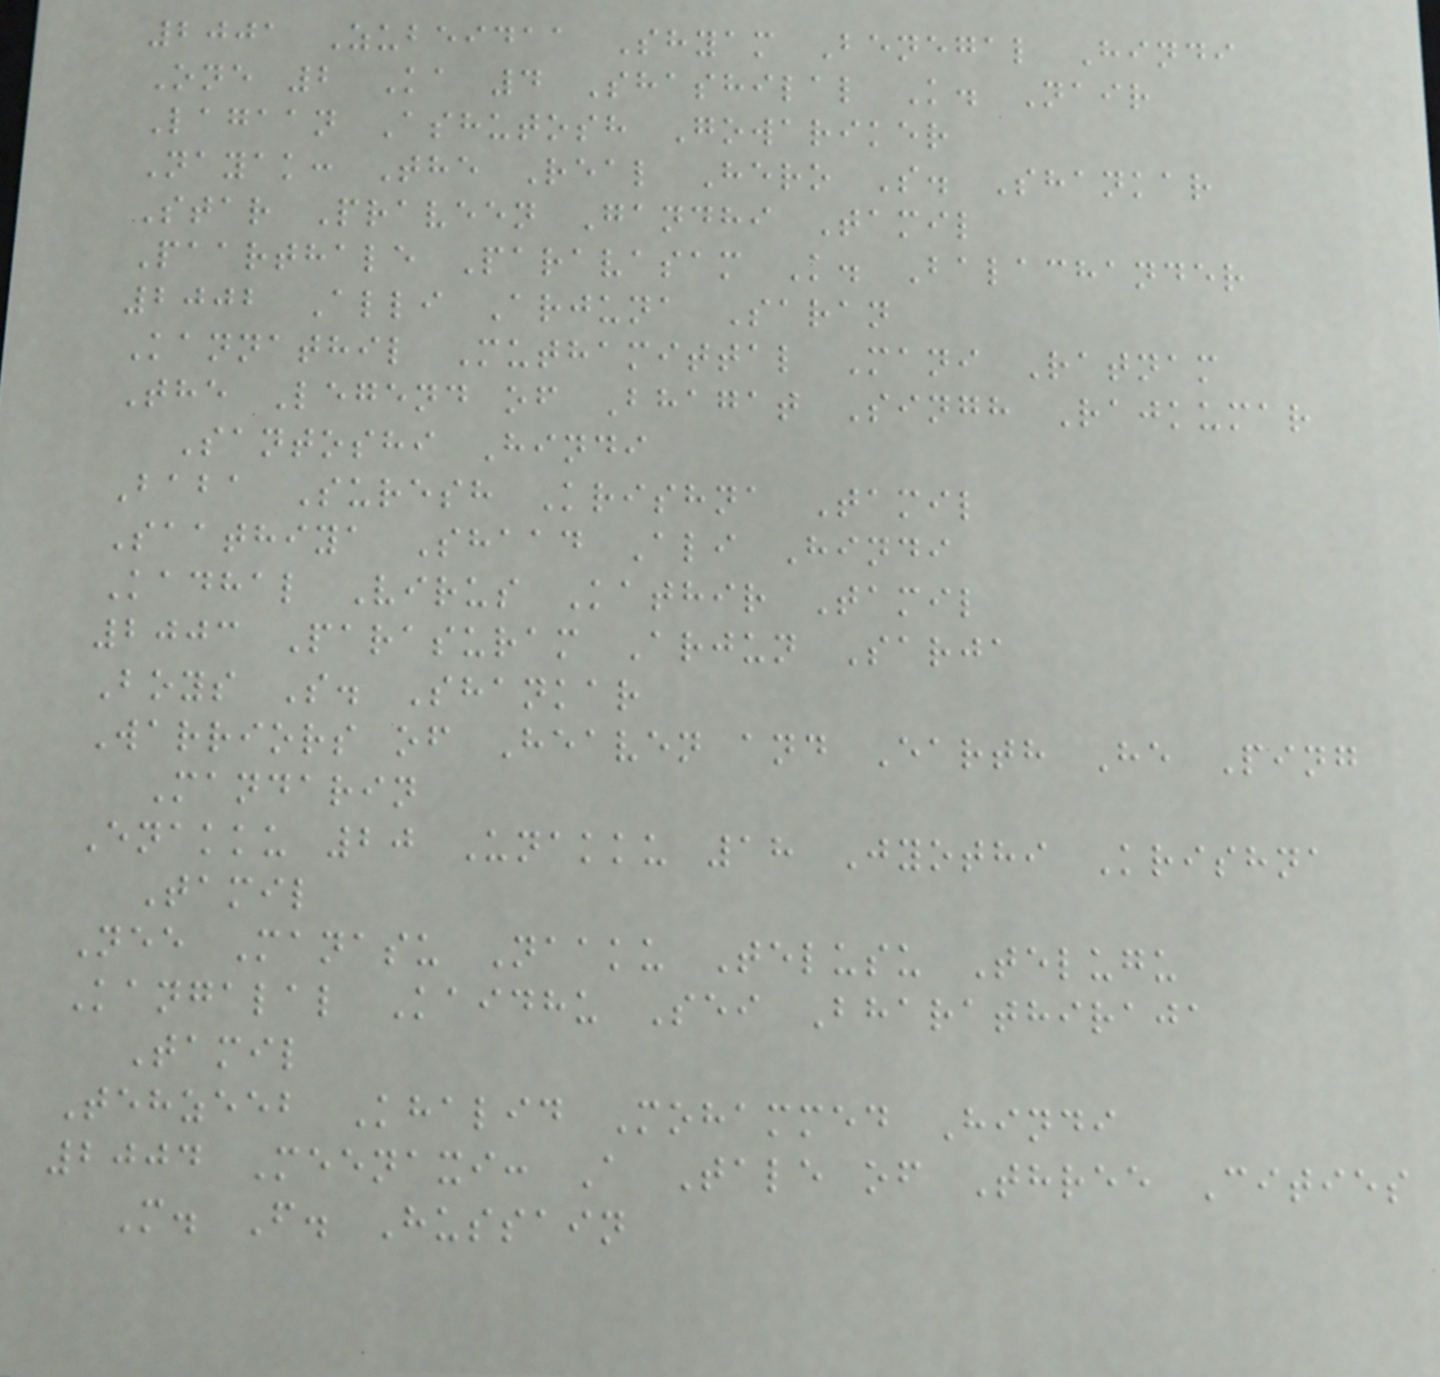2001 Zubeidaa Shyam Benegal Hindi
One 2 Ka 4 Shashilal K. Nair
Lagaan Ashutosh Gowariker
Nayak: The Real Hero S. Shankar
Star Praveen Gandhi Tamil
Paarthale Paravasam K. Balachander
2002 Alli Arjuna Saran
Kannathil Muthamittal Mani Ratnam
The Legend of Bhagat Singh Rajkumar
Santoshi Hindi
Baba Suresh Krishna Tamil
Saathiya Shaad Ali Hindi
Kadhal Virus Kathir Tamil
2003 Parasuram Arjun Sarja
Boys S. Shankar
Warriors of Heaven and Earth He Ping
Mandarin
Enakku 20 Unakku 18 Jyothi Krishna
Tamil
Nee Manasu Naaku Telusu Telugu
Kangalal Kaidhu Sei Bharathiraja
Tamil
Tehzeeb Khalid Mohammed Hindi
2004 Meenaxi: A Tale of Three Cities
M. F. Hussain
